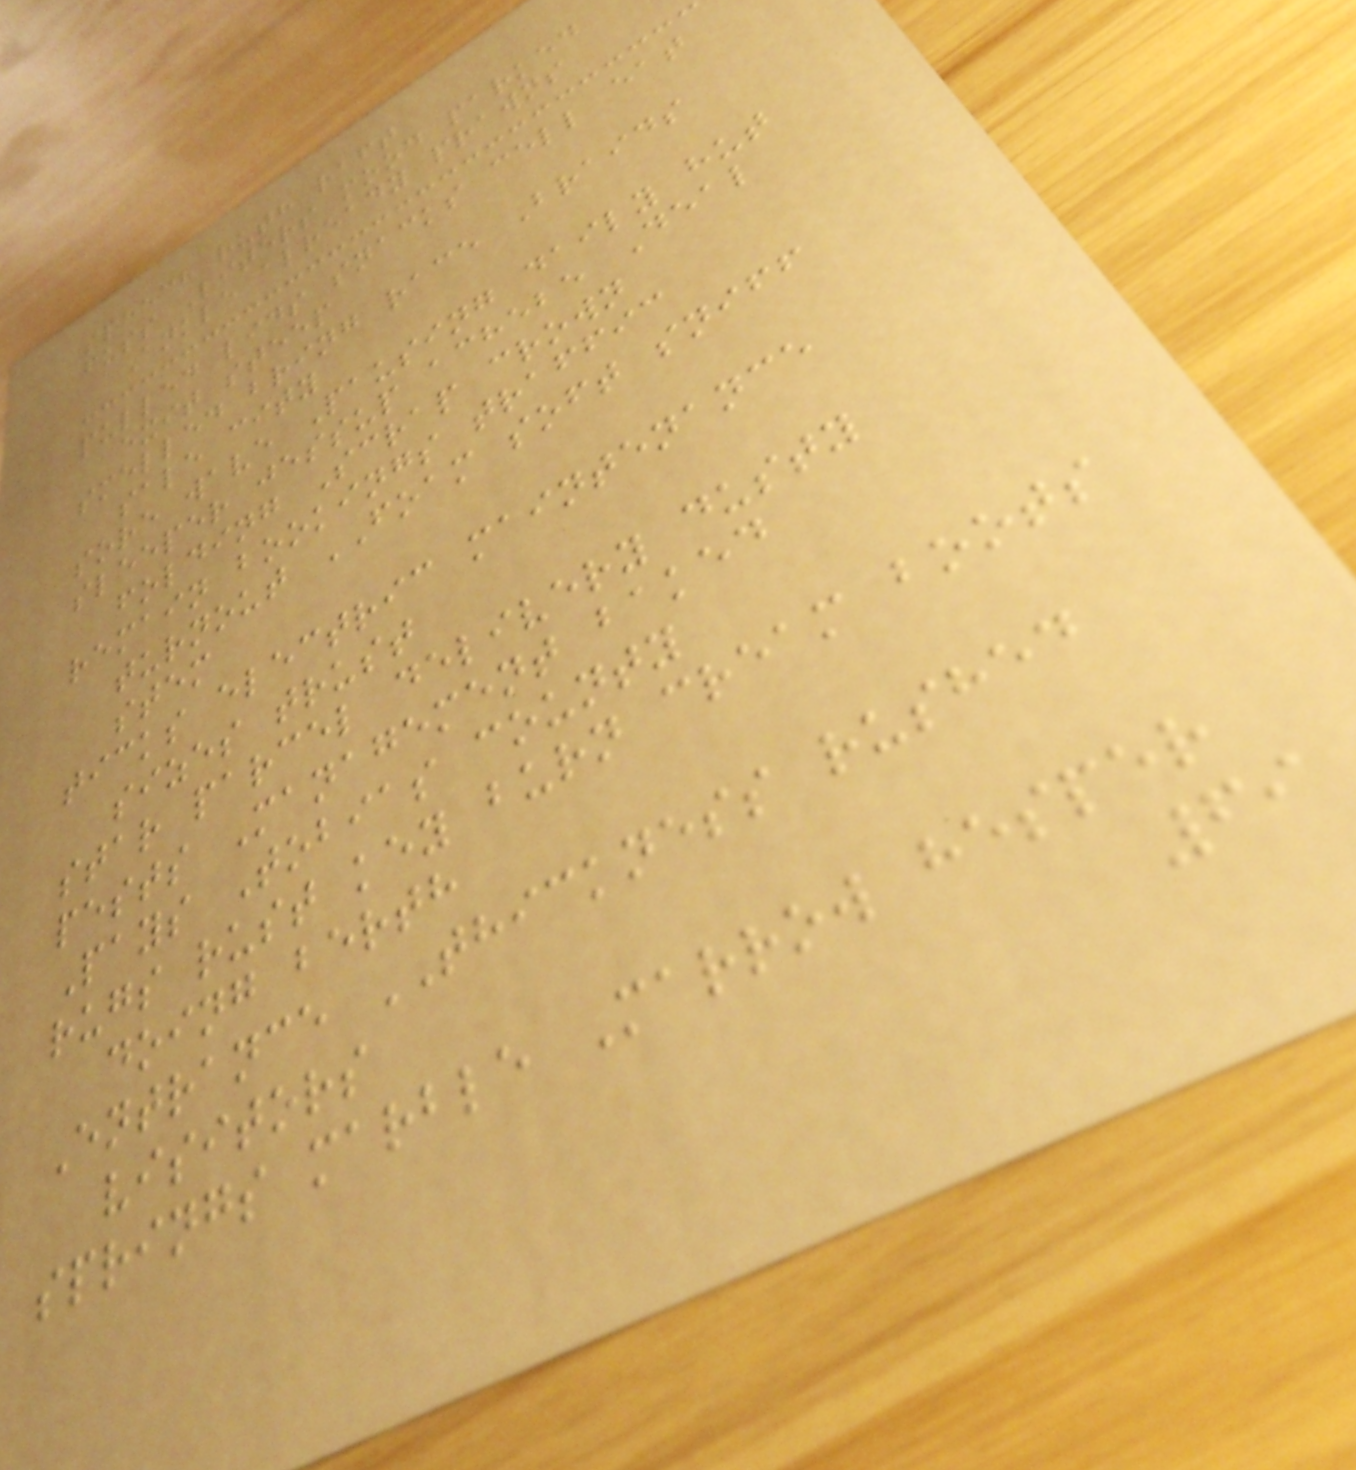speech ruth raft
fuss Liters mood parked
Ankle already prawns
pulled lids snacks cell eat
exit steep
smelled bring race Braids
sale city
sore wave Pausing daily hut
sleeper jessup achebe Deal
folding Scrap crown
remain bookings traffic
turnout FOAM soft sniff
stem
ticks electric maintenance
sizes trust
star parcel delivery dusty
pests Management baked
Pays Tobias county
rugs rust key burn cream boots
doing berth
Entrance THICKNESS rushed
visitors
springs marble Marrow hesper
69
